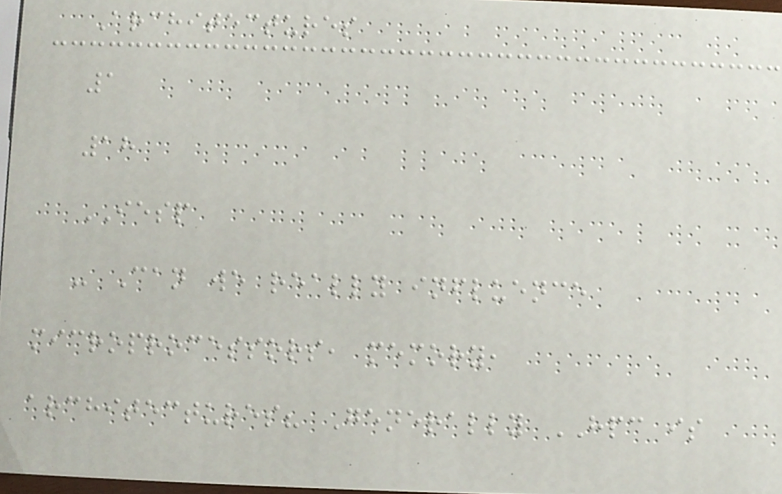Architectures
1
18
IESP
- Can we really influence
microprocessors, memory,
architectures? Generally HPC is
